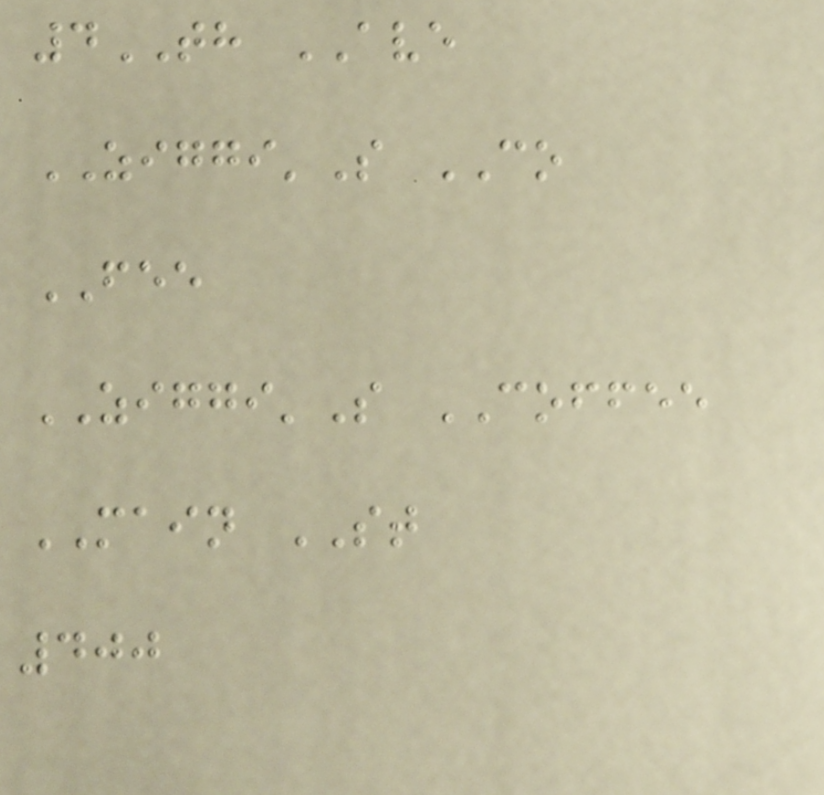4TH AVE
ZIGGI'S CO
FEE
ZIGGI'S COFFEE
MAIN ST
400
